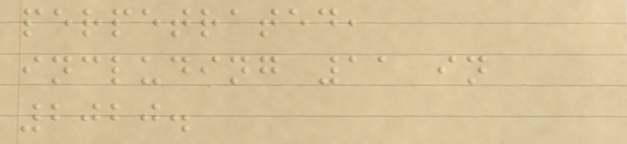perpetrated,
including 11 in
2020.
